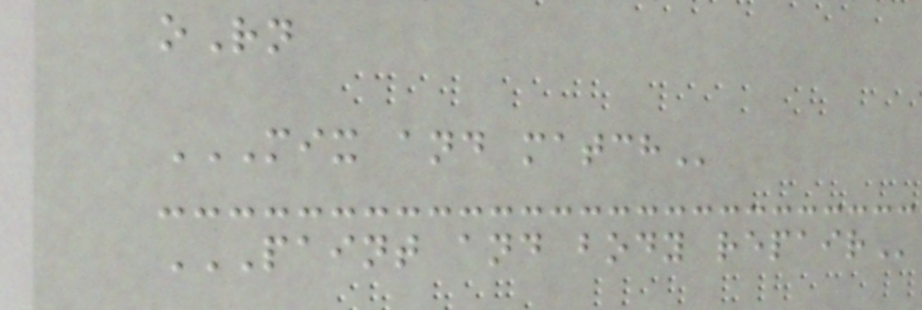oRn
MIX AND MATCH
PAINT AND BODY REPAIR
